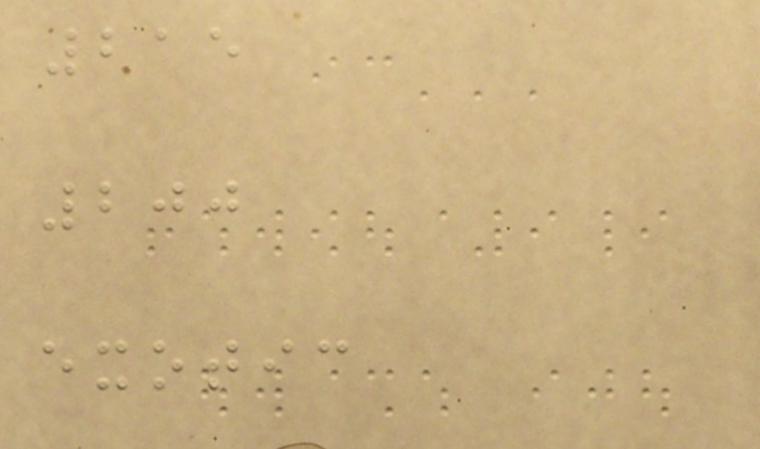215
200
exotic
